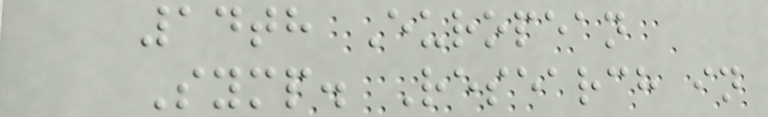14th European
Symp. Research in
